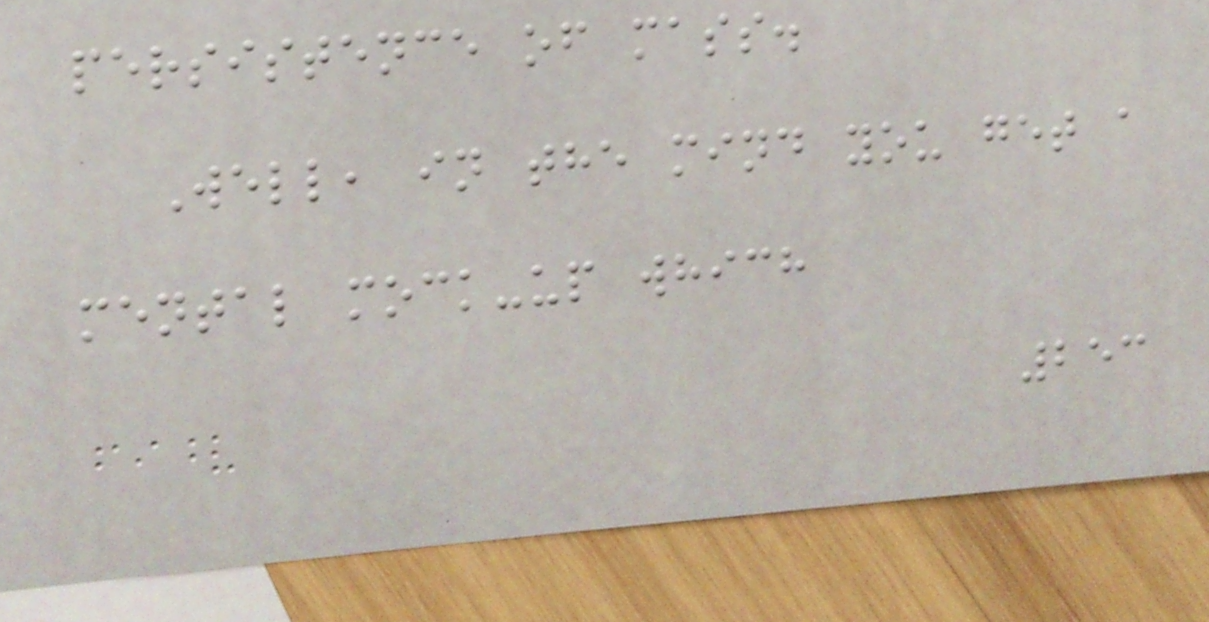persistence of mass.
Well, in the mind you get a
mental mock-up which
253
